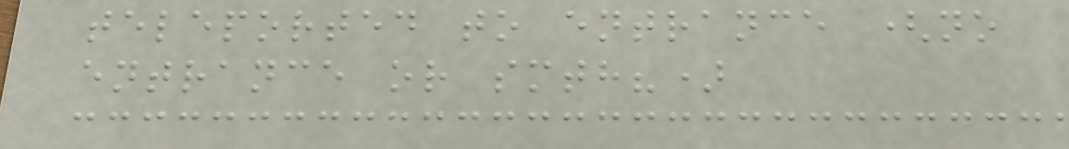teleported to entrance (no
entrance or smth?)
